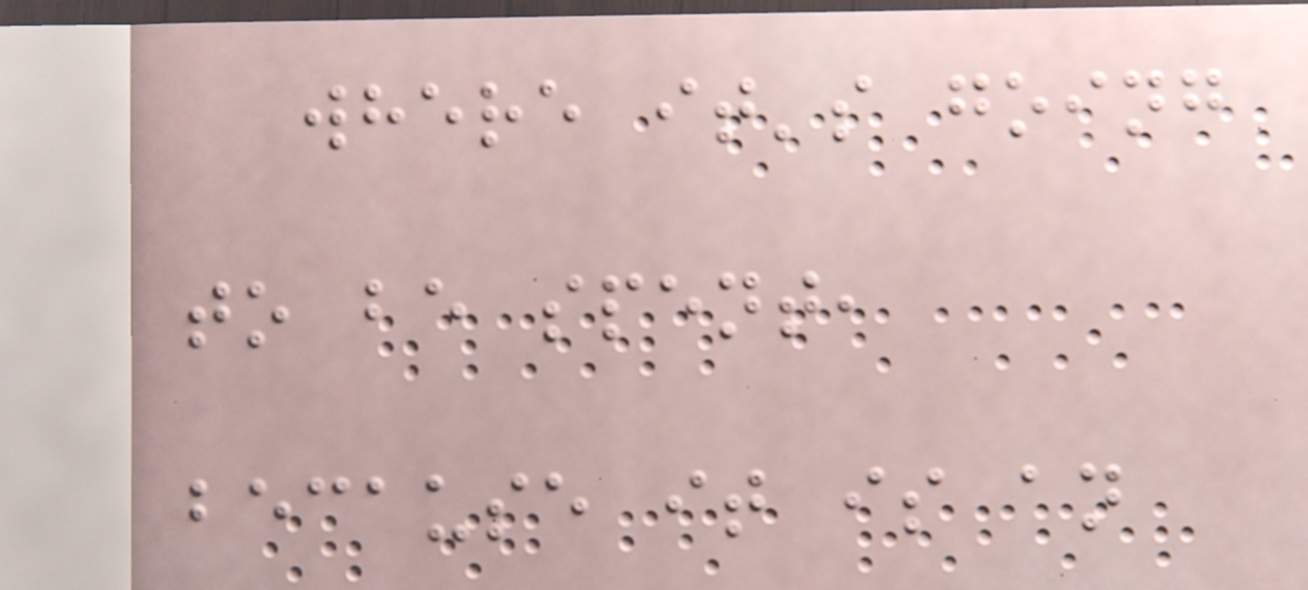where it's going
to be spent,
because it is an
